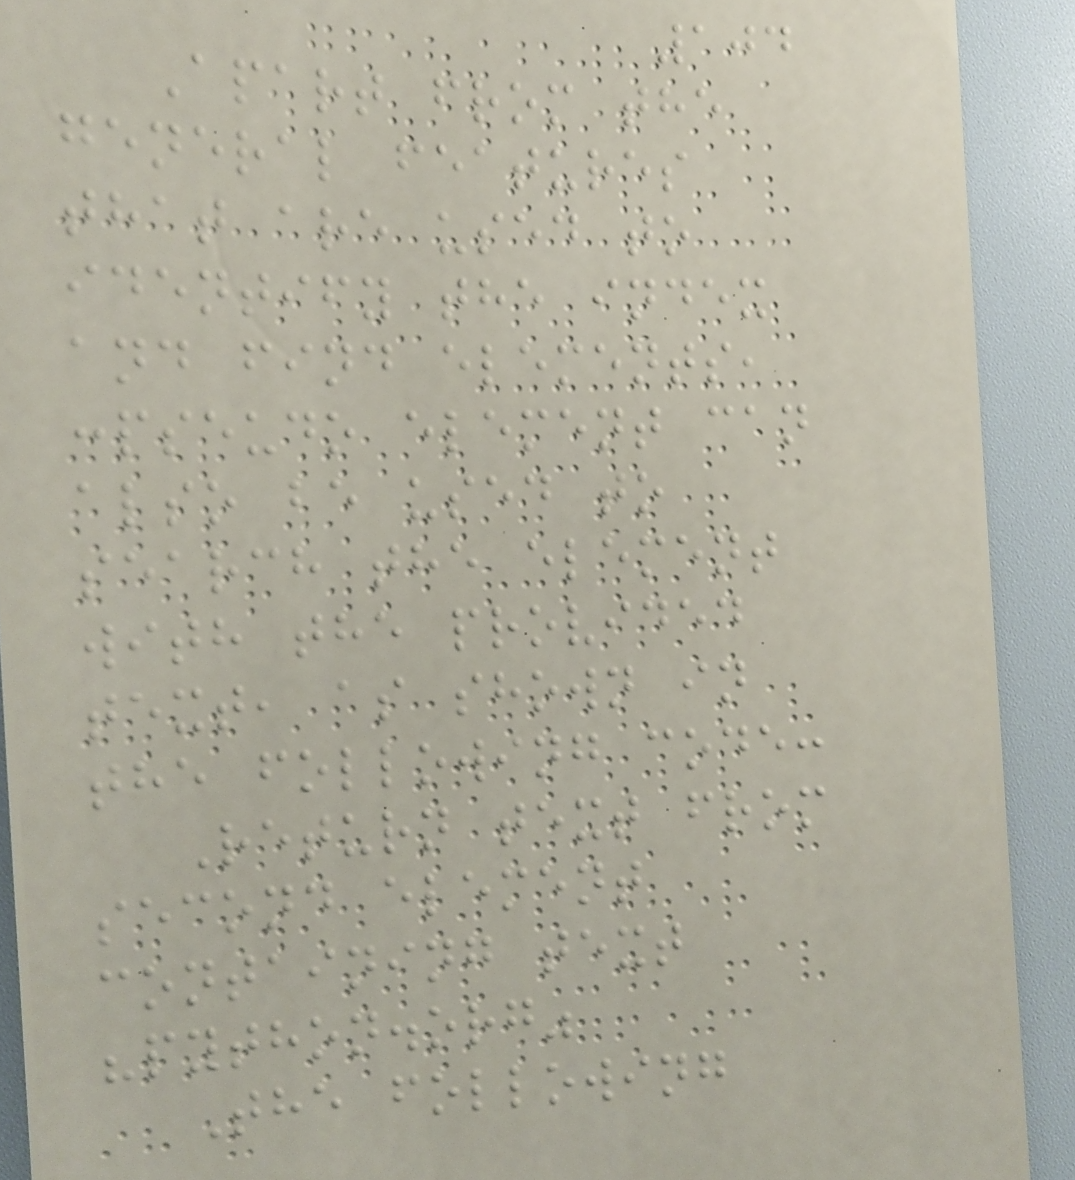104
Apart from the
general features
that are used to
identify the index
and find elements,
:pseudo element can
also be used to
search the element
with the provided
text, as shown in
the following code:
Return text from
second element
containing text
"python.org"
The following
